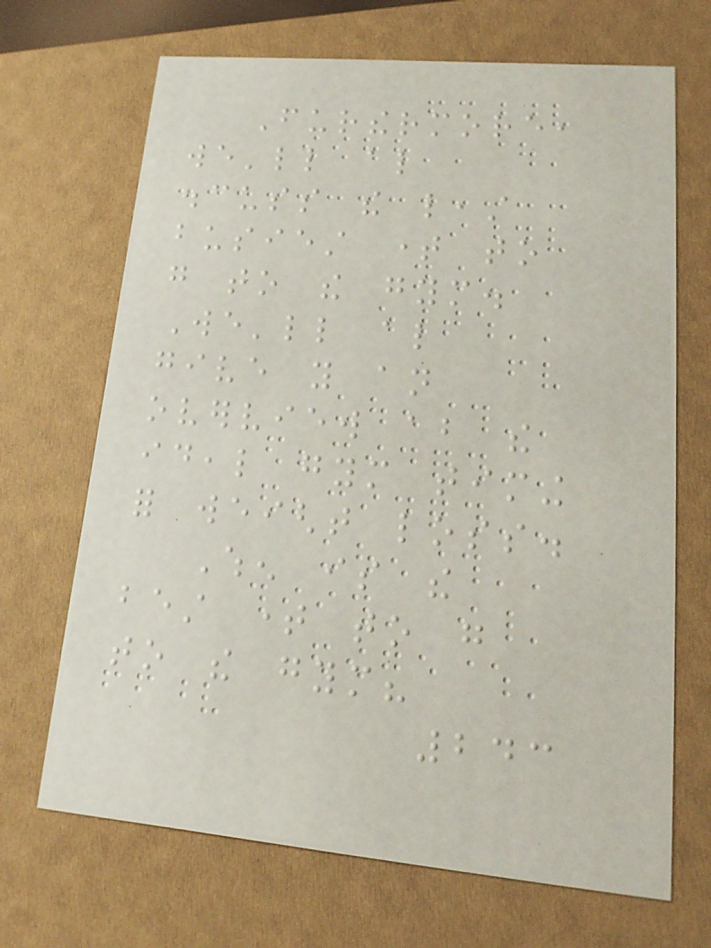Furthermore,
we'll also
discuss the least
busiest time to
go to the gym.
We'll also
give you an
overview about the
ideal gym timing
for weight loss.
When is the
best time to go
to the gym?
243
